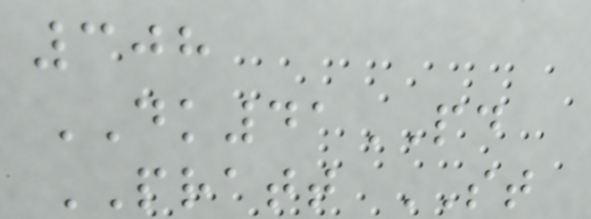308
DK41PD
PRATT ST
